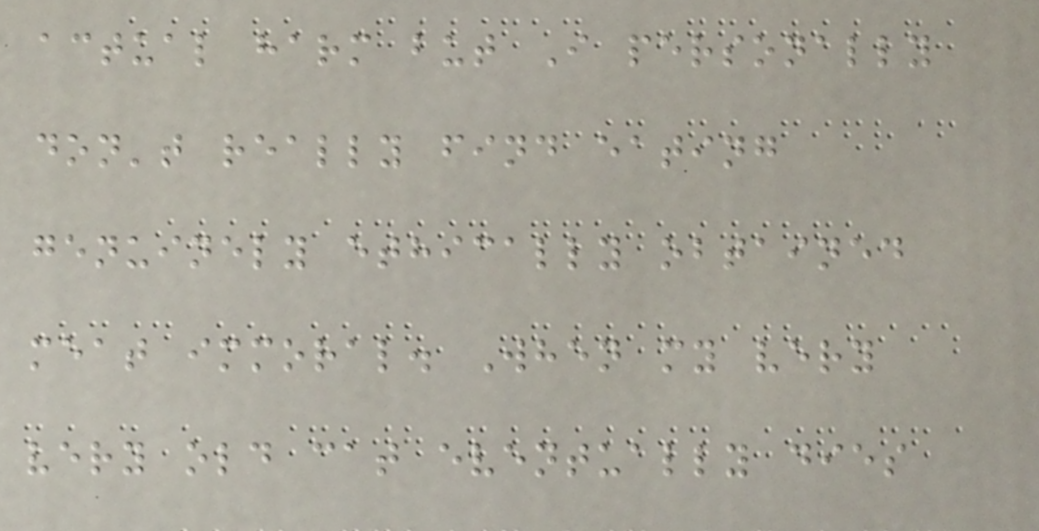actual harm but I personally
don't really find eating
genuinely ethically obtained
meat immoral. When my very
very old cat eventually dies
